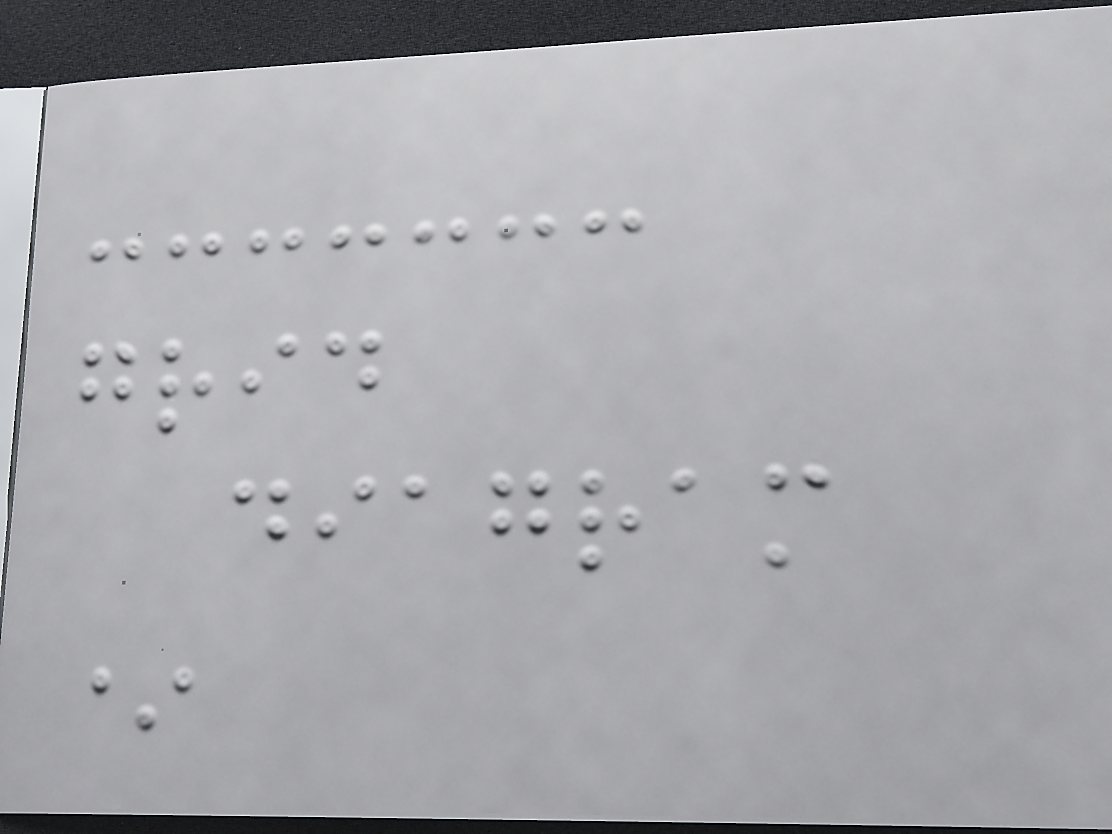grid
diagram
*
